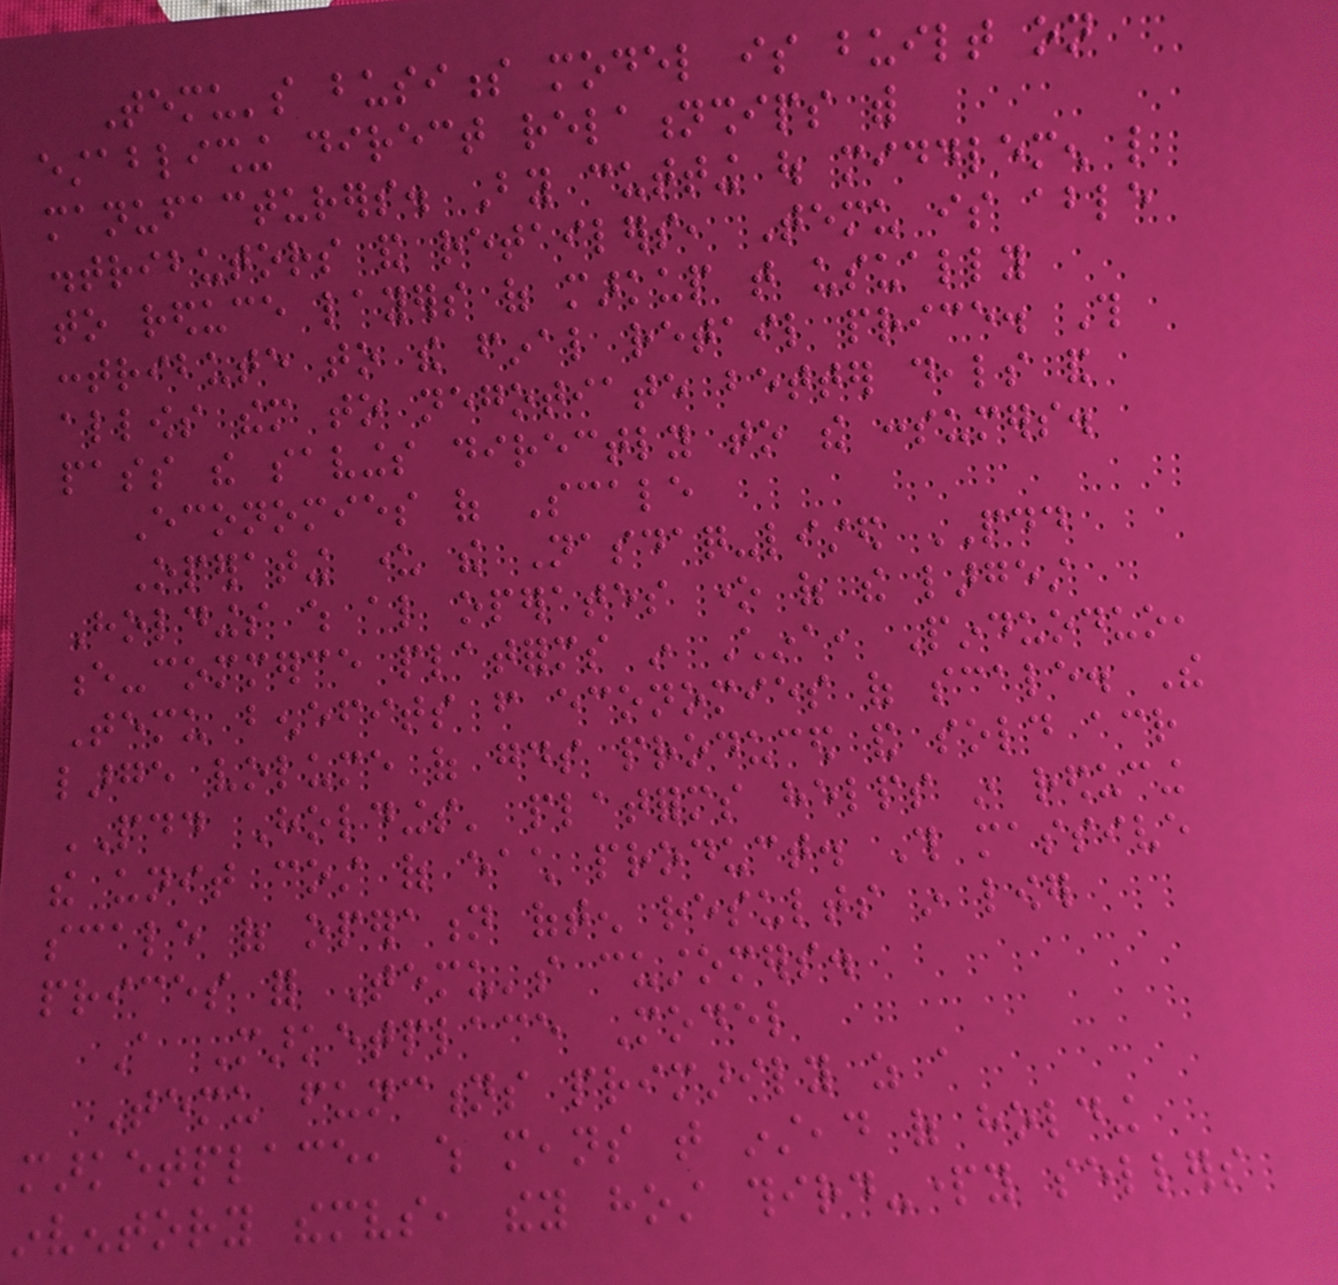Temu's business model is built on
establishing direct relationships with
manufacturers. By cutting out middlemen like
distributors and retailers, Temu is able
to reduce layers of markup that usually
contribute to the final retail price. This
allows them to negotiate better deals and
pass the savings directly to the consumers.
Economies of Scale
Operating under the Nasdaq-listed PDD
Holdings which also operates one of the largest
e-commerce platforms in China, Pinduoduo,
Temu benefits from economies of scale. The
large volume of goods produced and sold across
PDD Holdings' platforms helps in reducing
the unit cost of each product. This massive
scale of operation often results in lower
prices for Temu's customers.
A Marketplace Model
Temu functions primarily as a
marketplace, which means that instead of holding
inventory themselves, they host third-party sellers
